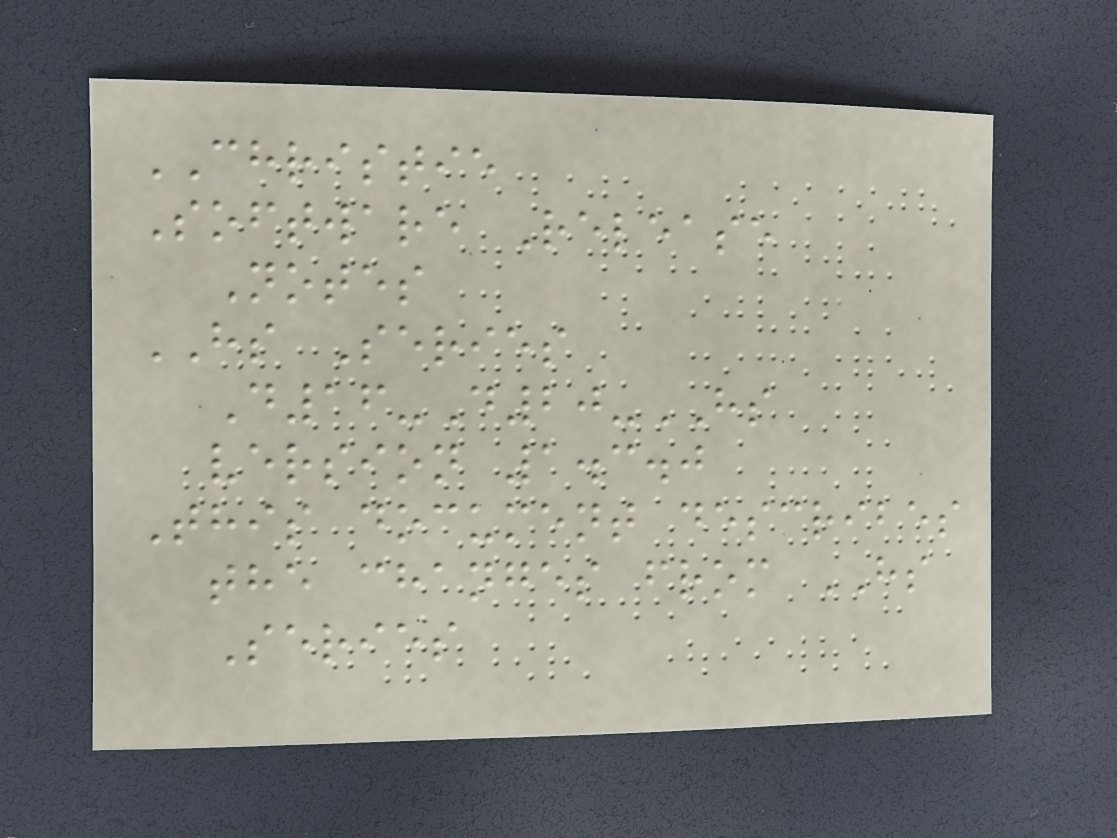CHRISTIE
Software Release
Notes
HS Series
D16-D20-HS
version 1.3.0
This document describes
the changes from HS
Series
